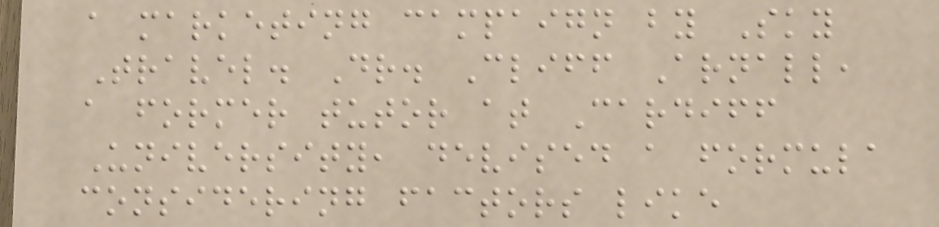a marketing campaign by Sky
Travel. Dr. Cliff Arnall,
a former tutor at Cardiff
University, devised a formula
considering factors like
